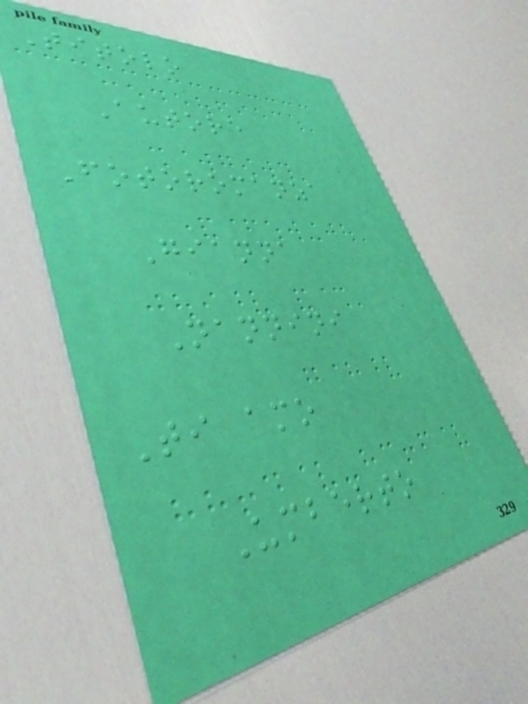Titolo
Autore
Fotoromanza
Gianna
Nannini
Ti amo
Umberto
